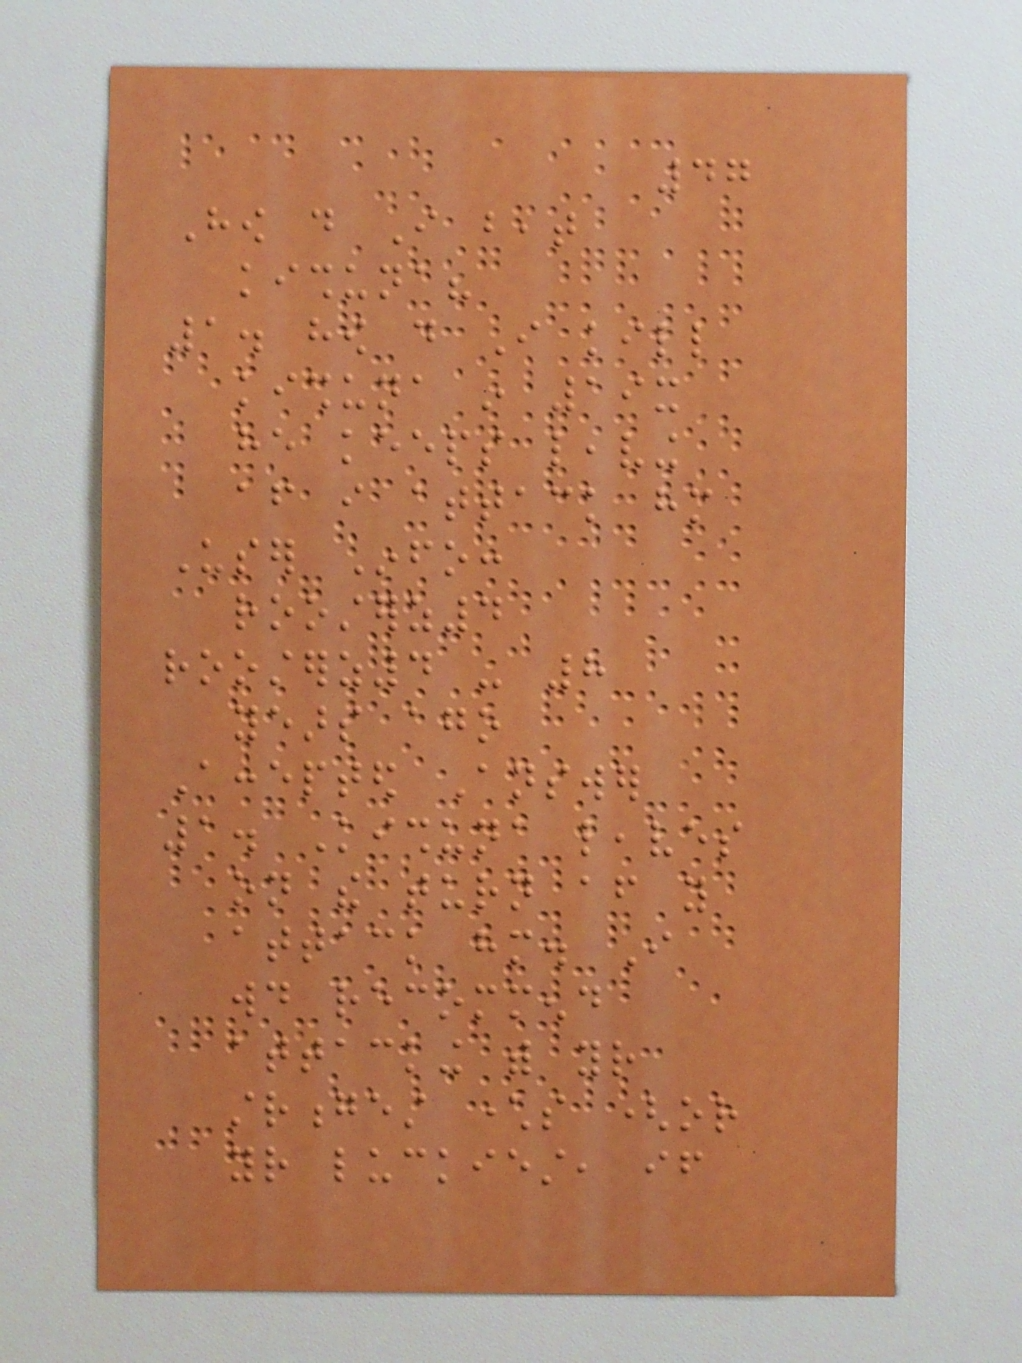47
How do I beat
kishuna?
1. how do I kill
kishuna in 19x
he keeps leaving
after i attack him
User Info:
roosterz4
roosterz4 - 8
years ago
Accepted Answer
1. Kishuna leaves
on the turn after you
attack him. I
would recommend
attacking with your
strongest characters (or
your luckiest, if
